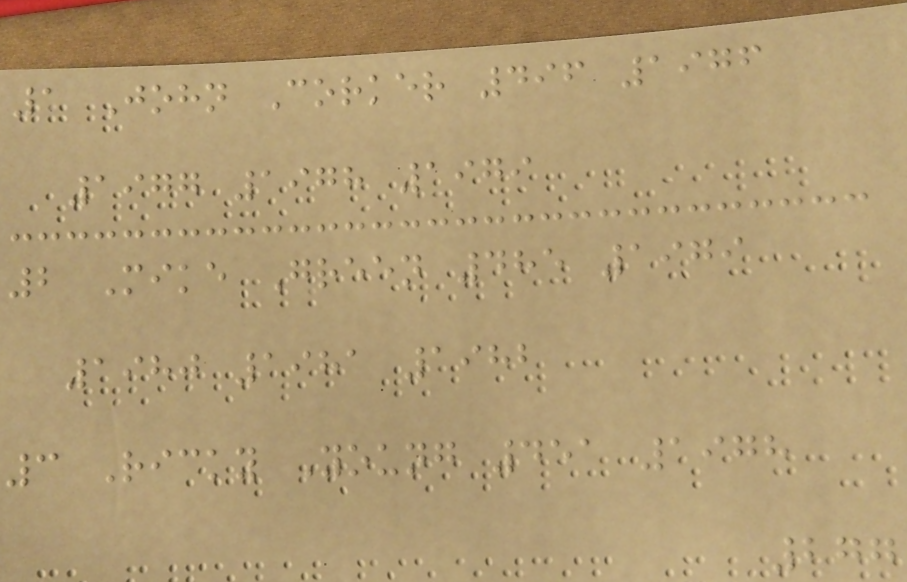1 John Corker 496 1976
1977 1978 1979
2 Mike Green 485 1979
1980 1981 1982
3 Ricky Young 451 1978
277
